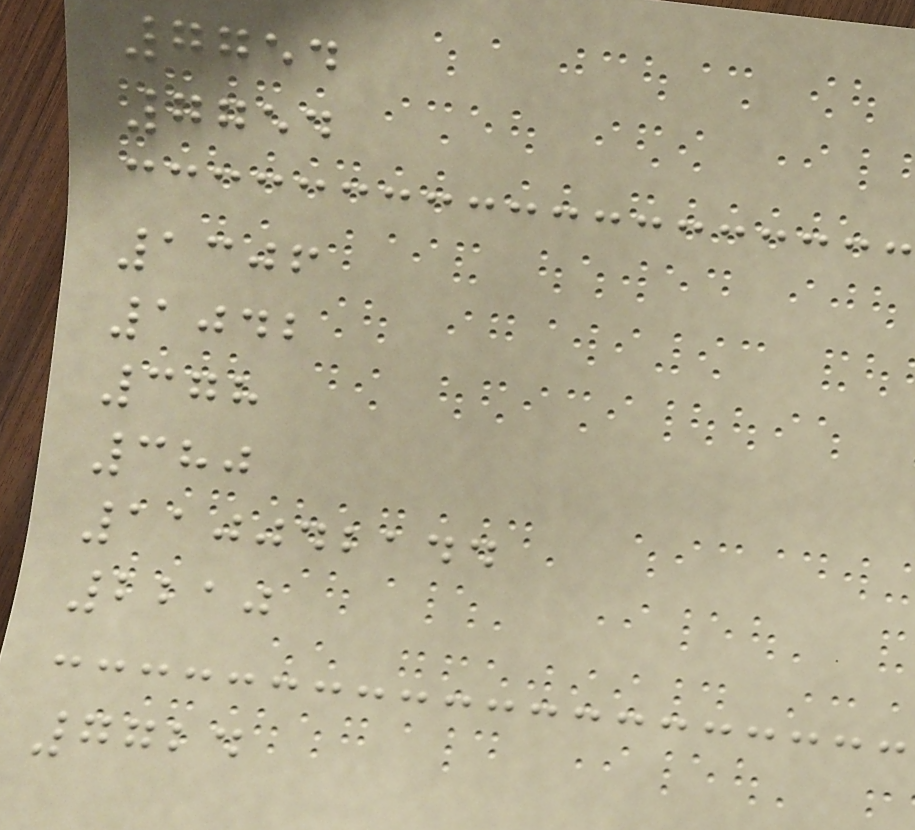7754
7754
1306
1042
378
380
110042144
2210
7724
